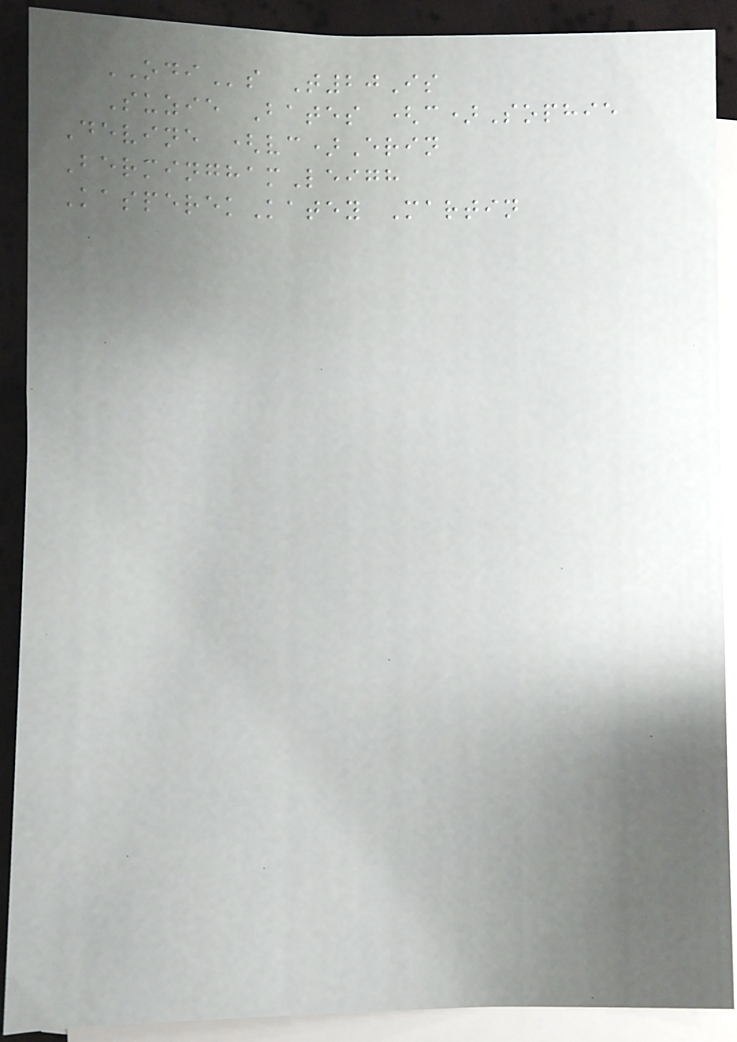ODIs T20Is
Suzie Bates (c)Sophie
Devine (vc)Erin
BerminghamLeigh
KasperekKatey Martin
